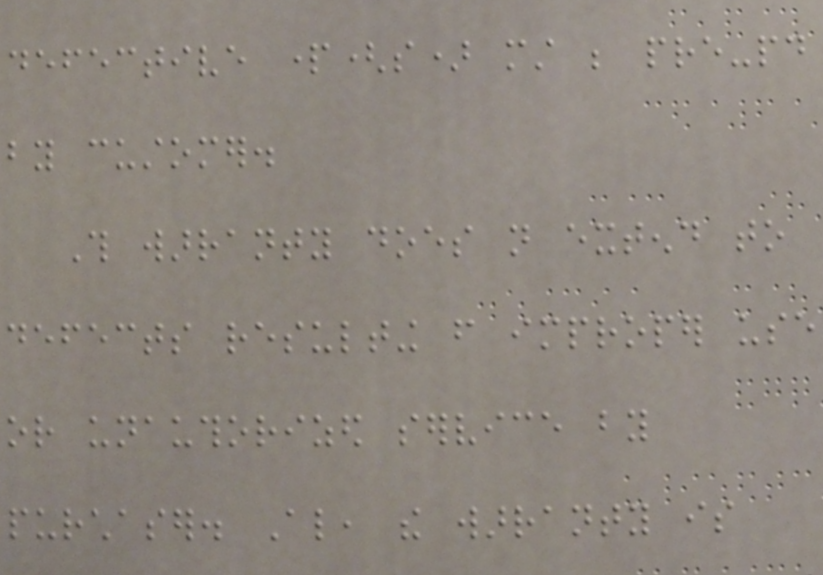defective part(s) must be pre-paid
by customer.
This warranty does not extend to
defects resulting from improper use
or unauthorized service by
purchaser. Also, the warranty is
